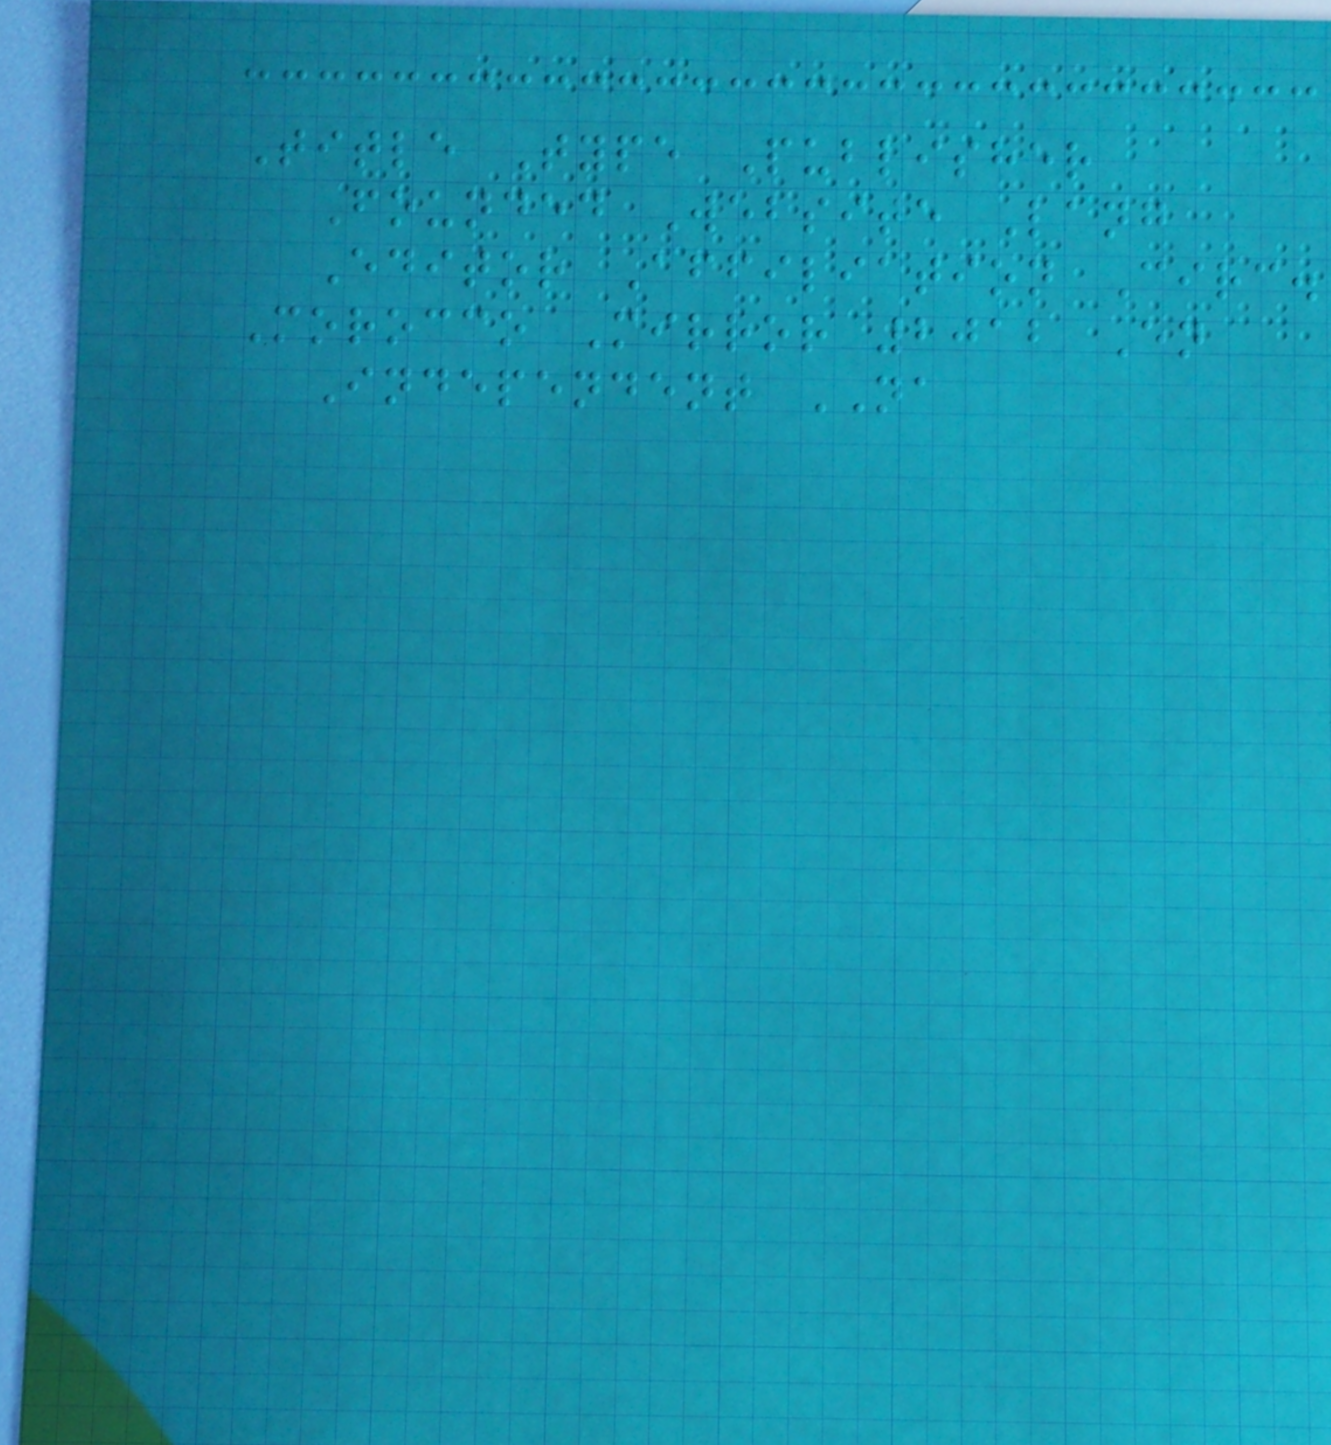Title Type Publisher
Founded Website Lang
Editor Affiliation Circ.
Morocco Mirror 2012 En
Independent NA
